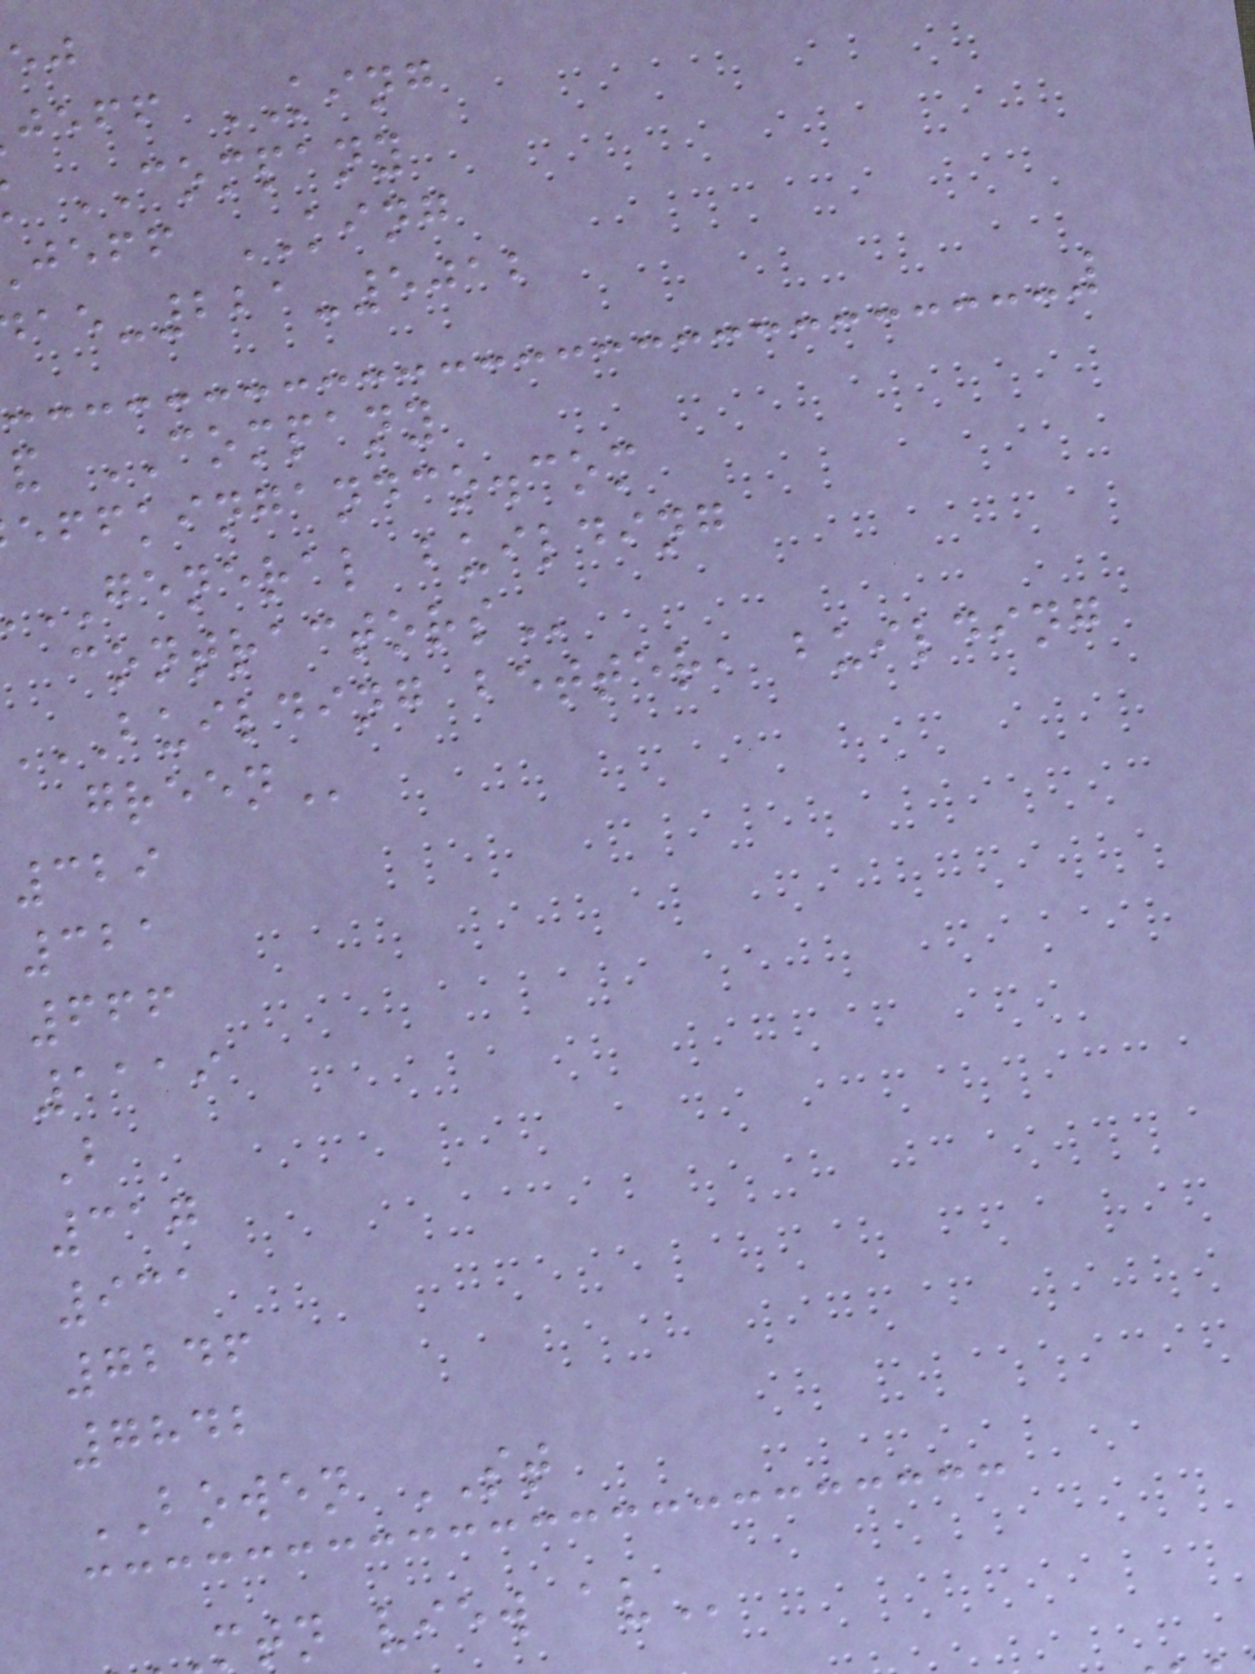jeff KING
COMPANY
jeff KING
-221-5012
COMPANY
effkingandco.com
GENERAL building
BUILDING better, building
329
321
666
1119
B
317
931
7246
7842
BOWEN ST
mtn view
